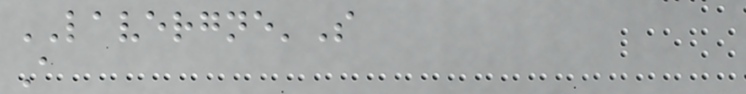LAVERGNE'S
A
